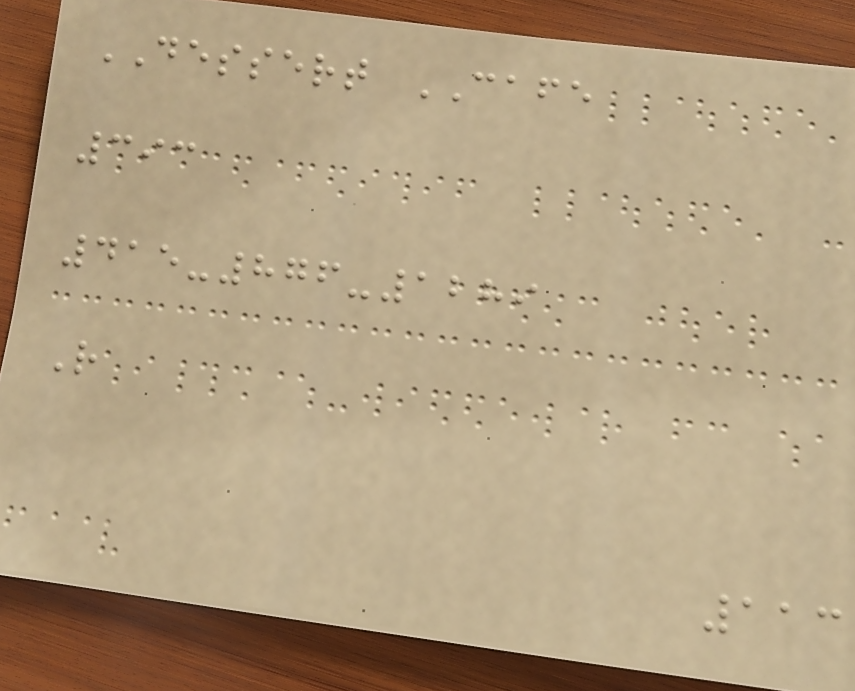DESSERT CAFE
393
415-876-1289
R
113
